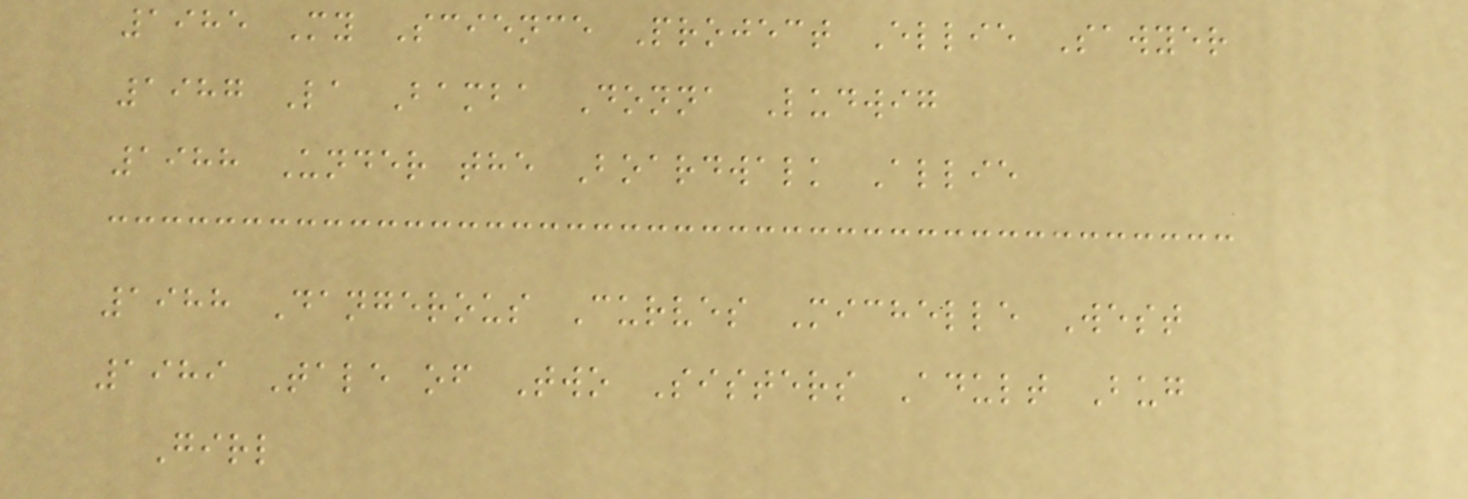1985 My Science Project Ellie Sawyer
1987 La Bamba Donna Ludwig
1988 Under the Boardwalk Allie
1988 Dangerous Curves Michelle West
1989 Tale of Two Sisters Adult Bug
Girl
